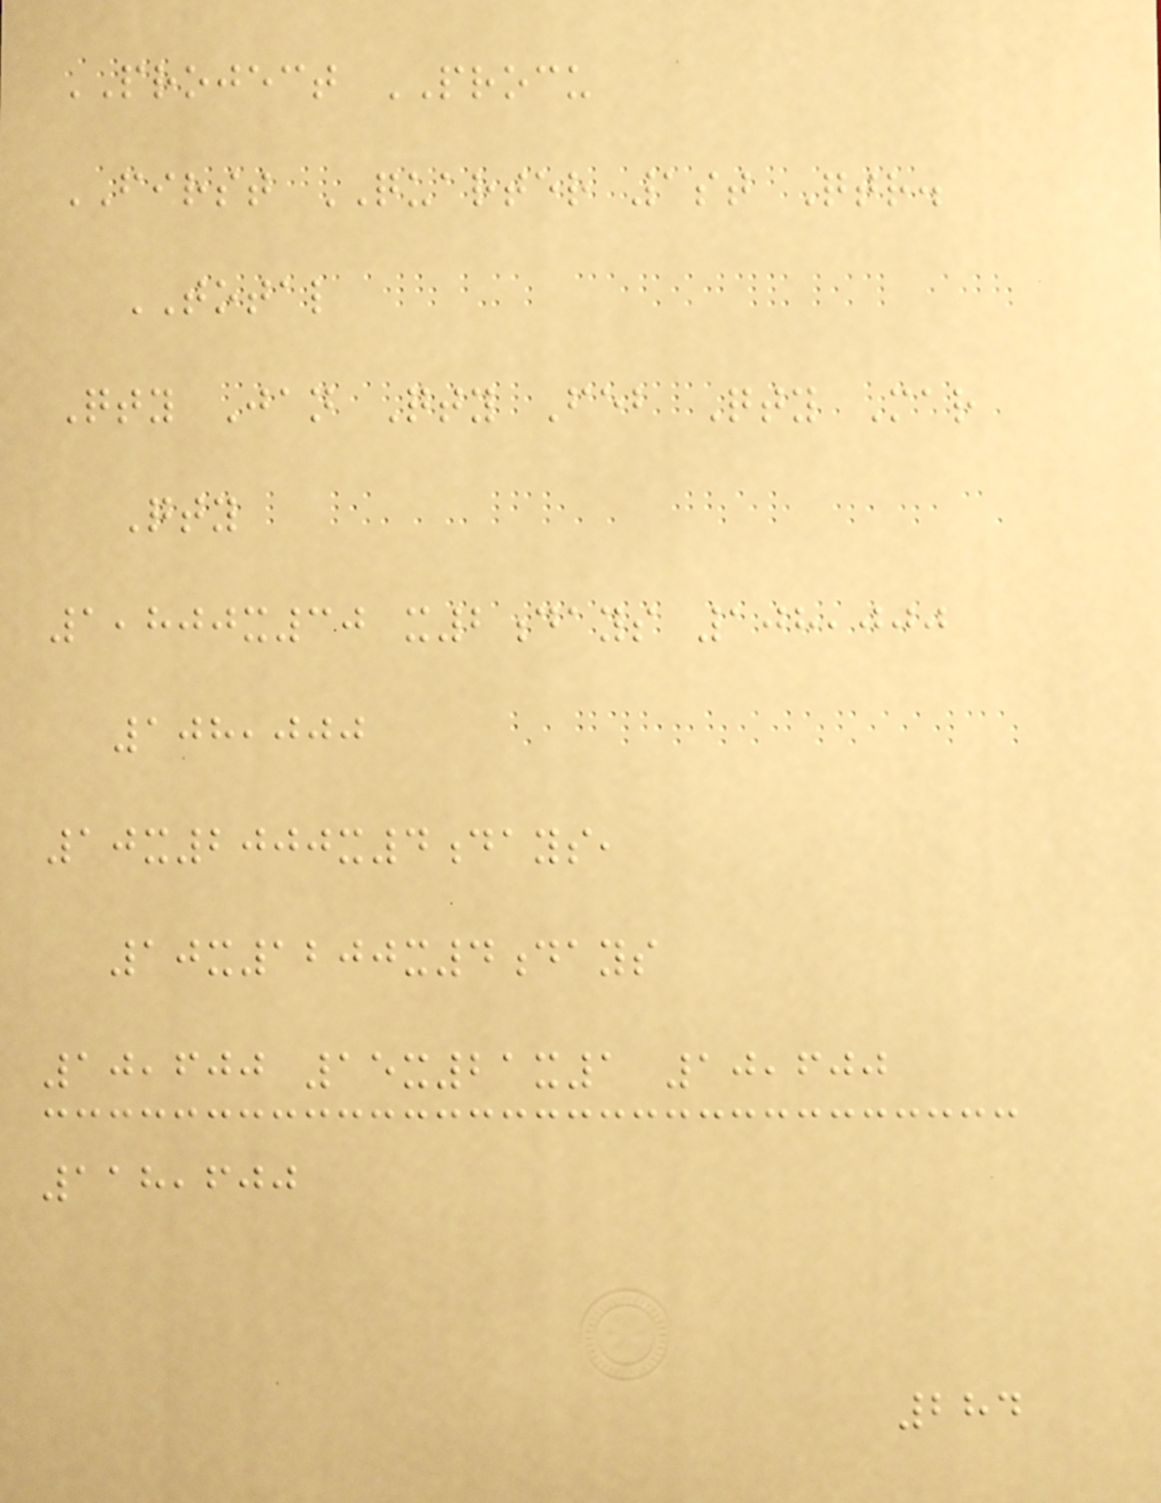PROJECT PROCU
FIRST QUARTER 1st Qtr.
TOTAL
Qty Jan Qty Feb Qty Mar
Qty
1,800x30 x2days 108,000
108,000
10x2000x4days,
10x1200x4days
10,600 15x21x1 10,600
118,600
284
